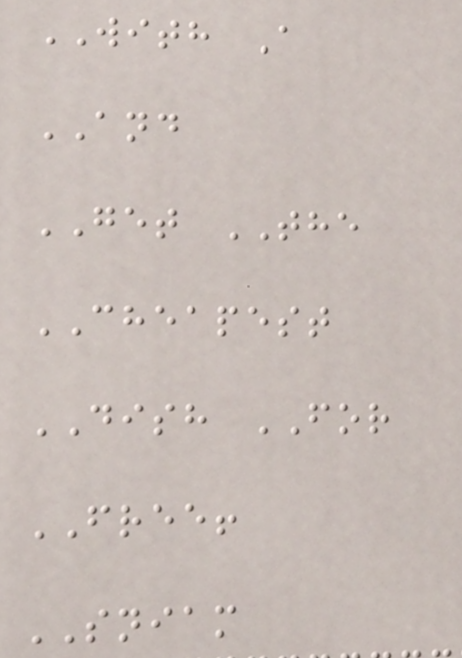WITH A
AND
GET THE
CHEAPEST
DISH FOR
FREE!
SNIAM
